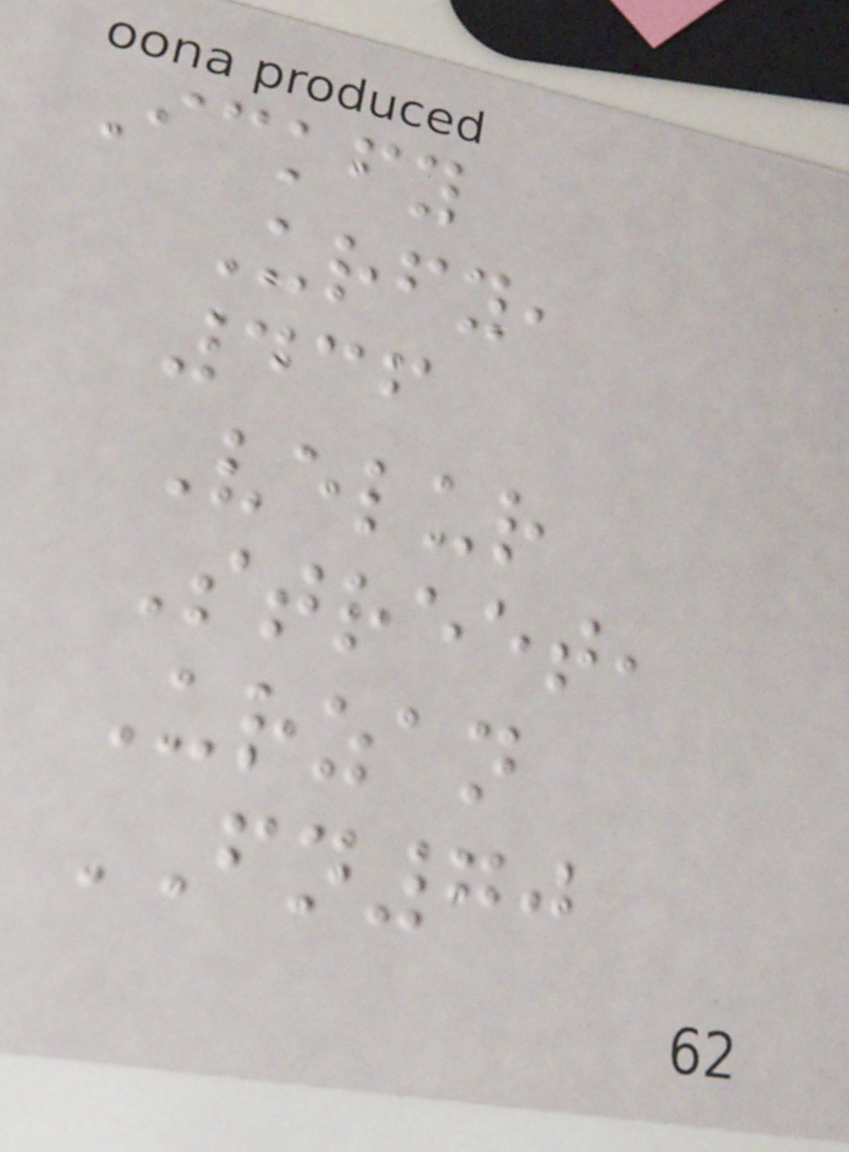Ickfy
Urfy,
436
Velur
Street,
Urzan
FN70
